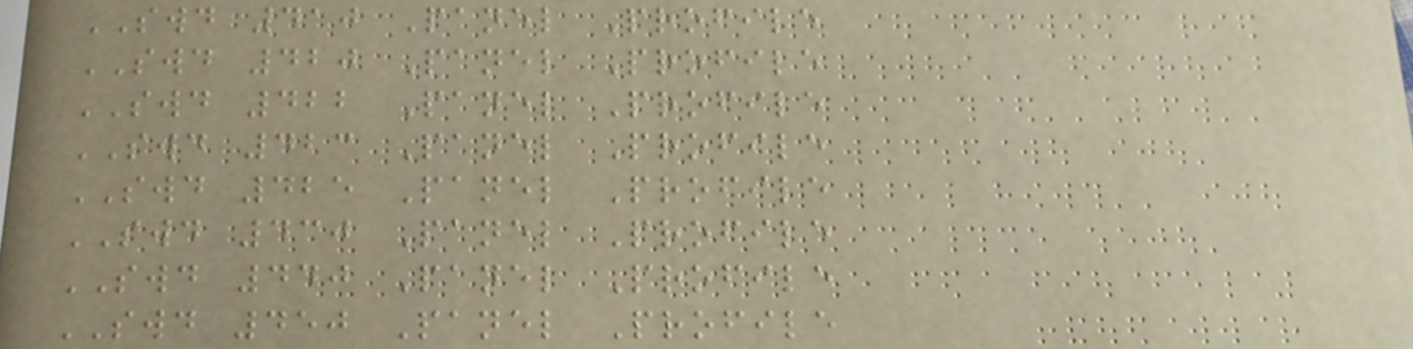SWD 410 Panel Profile
SWD 420 Panel Profile
SWD 422 Panel Profile
SWD 423 Panel Profile
SWD 425 Panel Profile
SWD 430 Panel Profile
SWD 440 Panel Profile
SWD 450 Panel Profile
